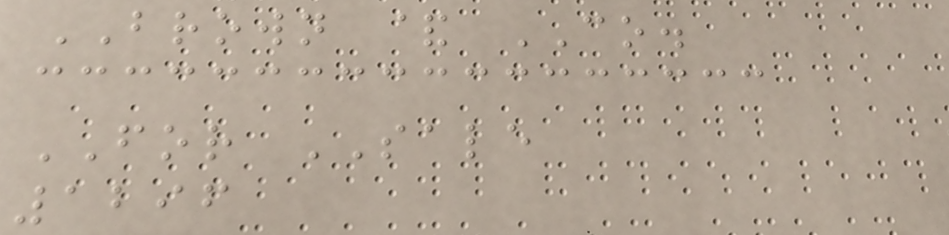BROWN & CO.
FOR SALE
1296
